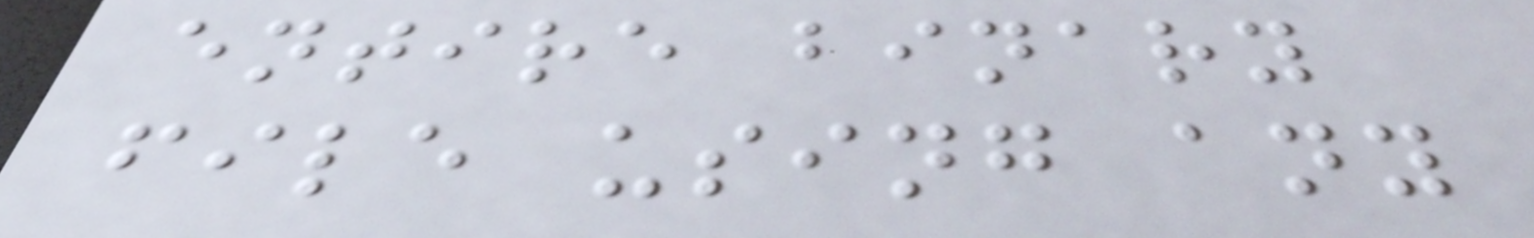entire binary
file using any
